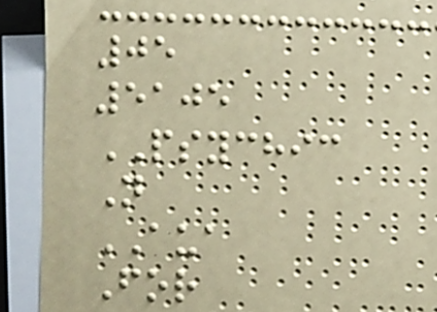05
5105
PSYCHIC
N
AUA
For
